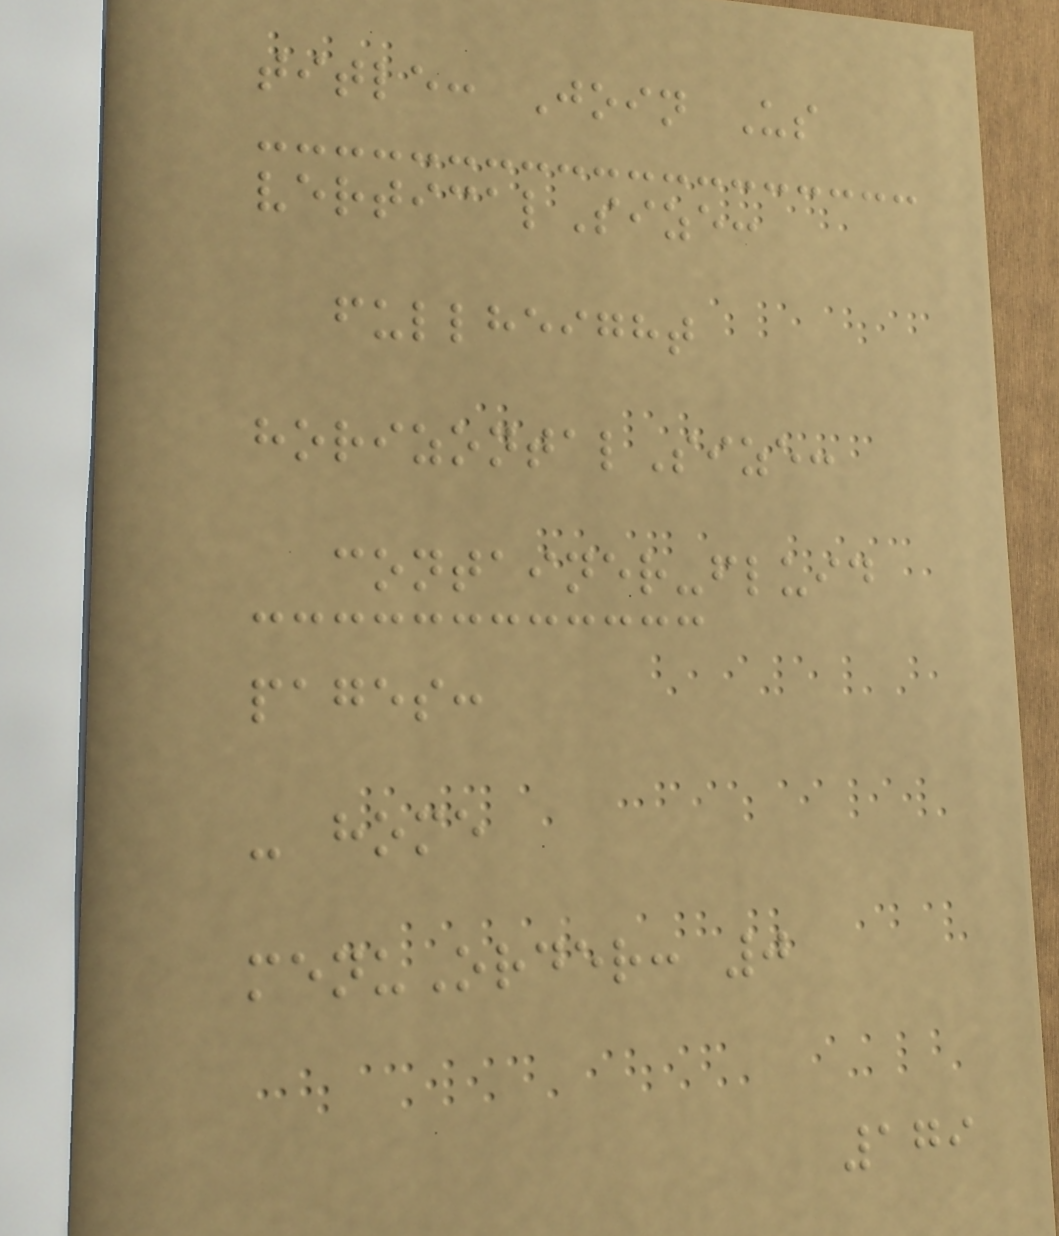title: Join Us
verticalSize:
fullheight
horizontalSize:
container-fluid
pages:
- home
menuOrder: 0
179
